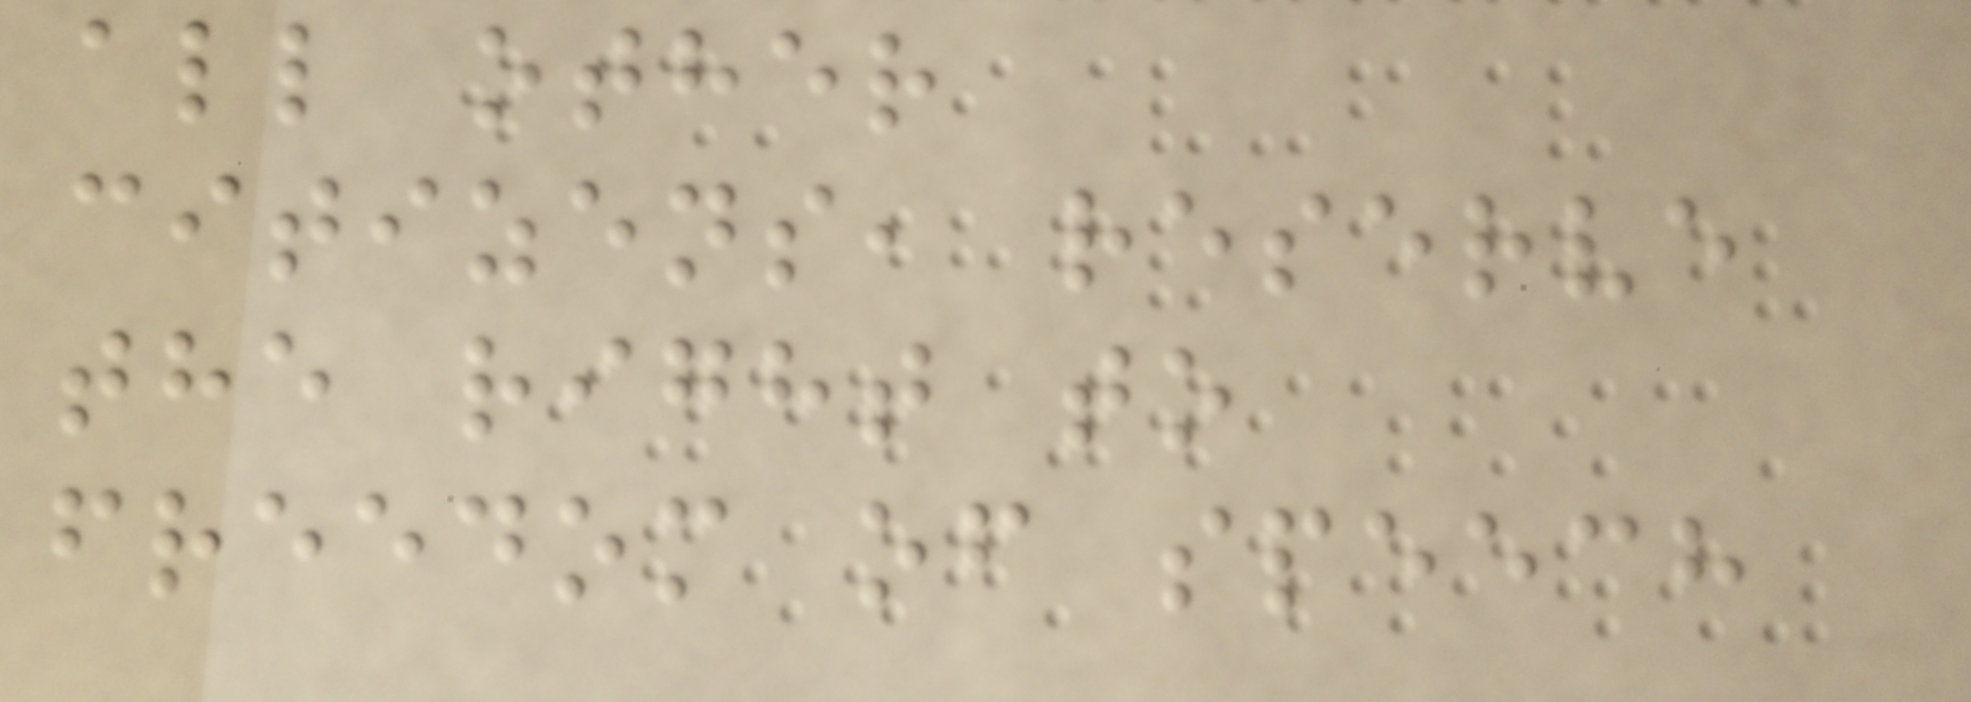all other
citizens, reserve
the right to
freedom of speech
